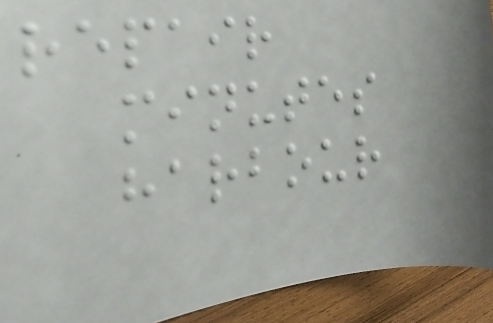repair
minutes
harbour
